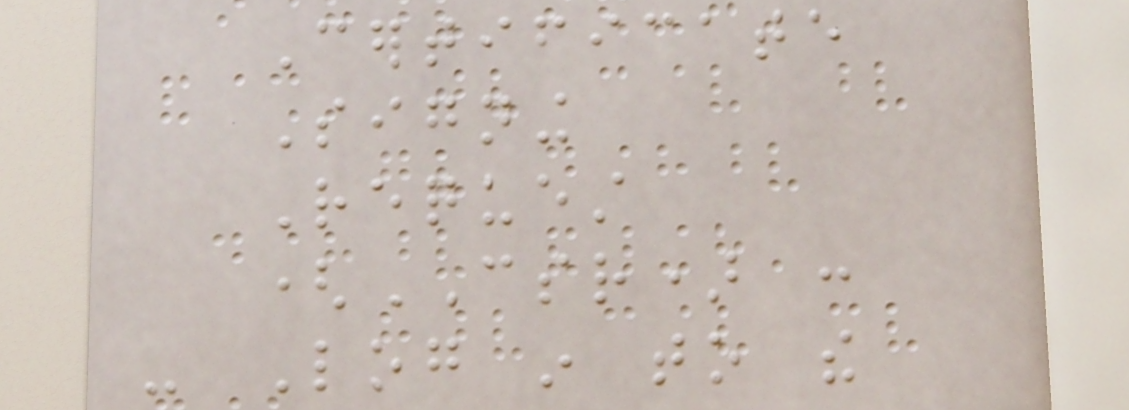Certificate
Signing
Request
(CSR) :
- Log in to the
